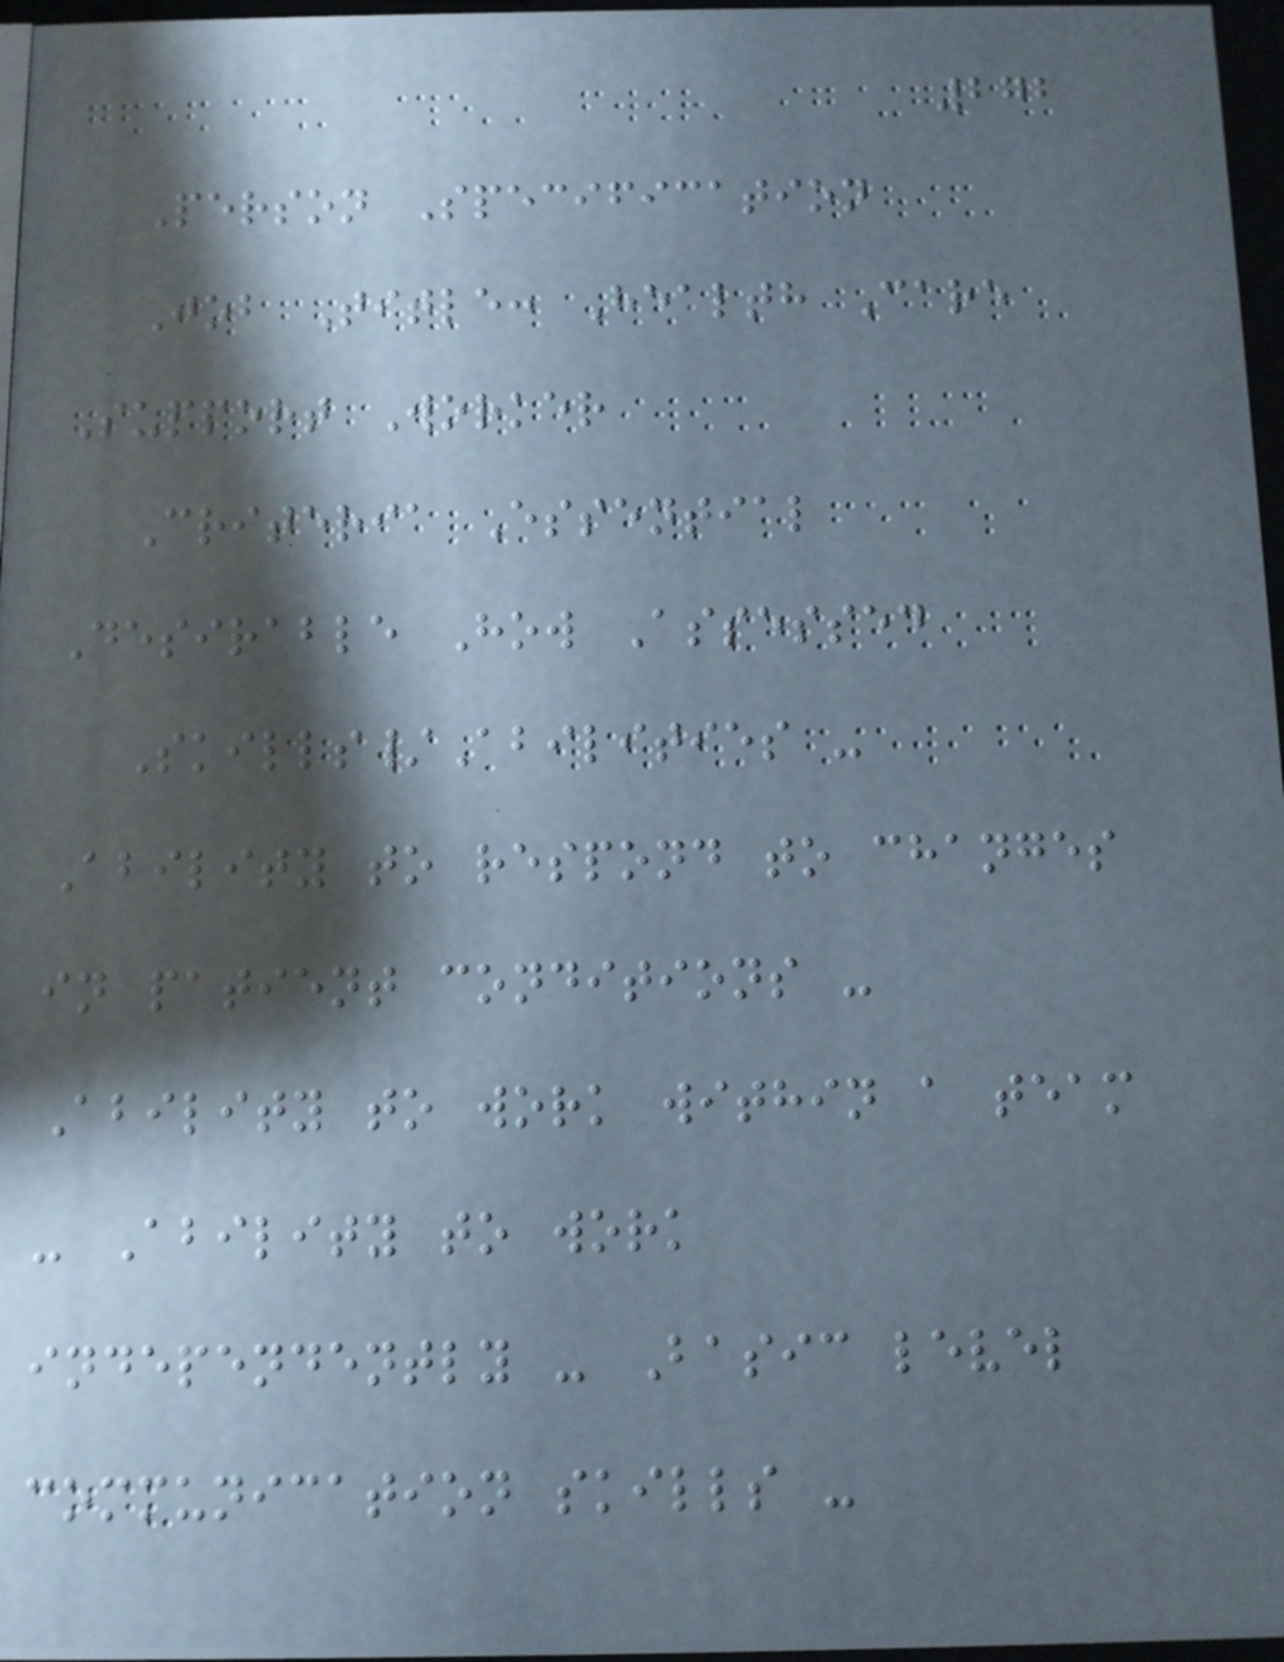272
Person Specification
Job Title: Health Care
Support Worker
Criteria Essential
Desirable How Assessed
Skills/Abilities -
Ability to respond to changes
in patient conditions -
Ability to work within a team
- Ability to work
independently - Basic level
communication skills -
